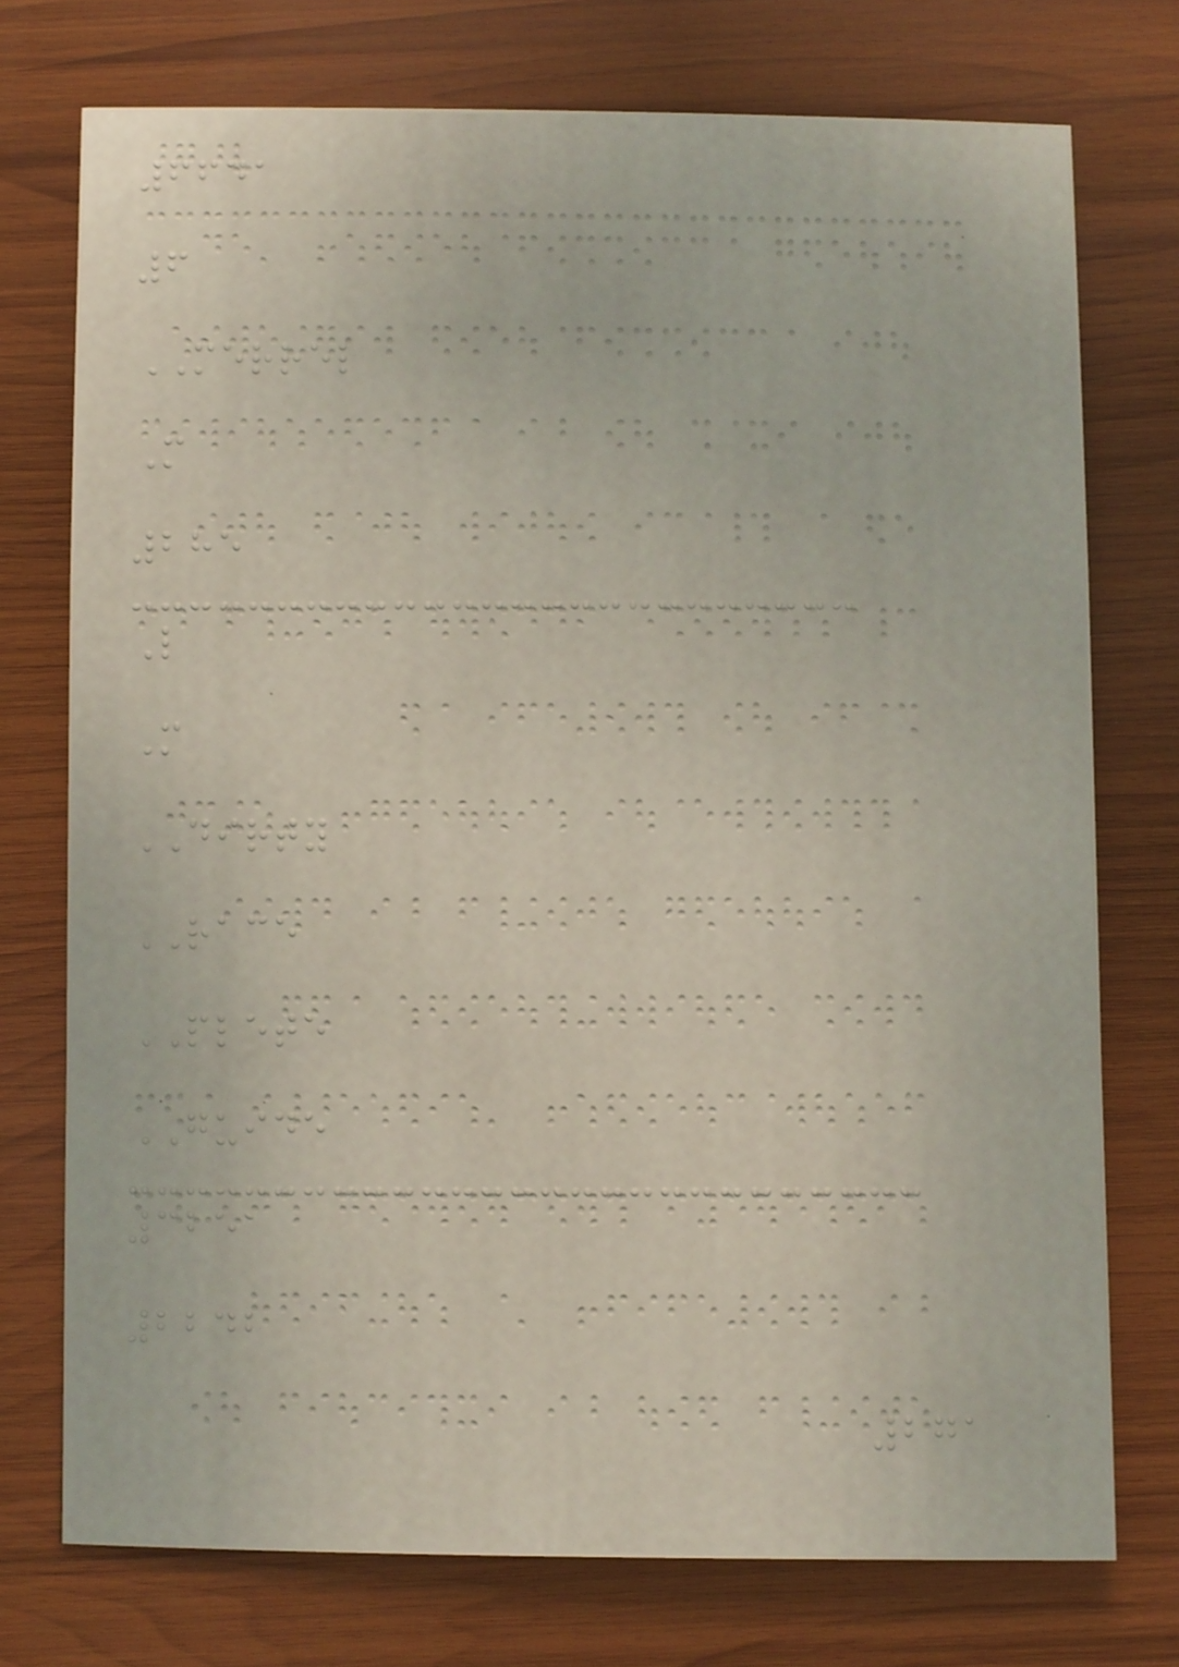6641
6
MERREL
M
285
L
M
DIRTY
RACE
PLETE
GUIDE
3251
2242
271
